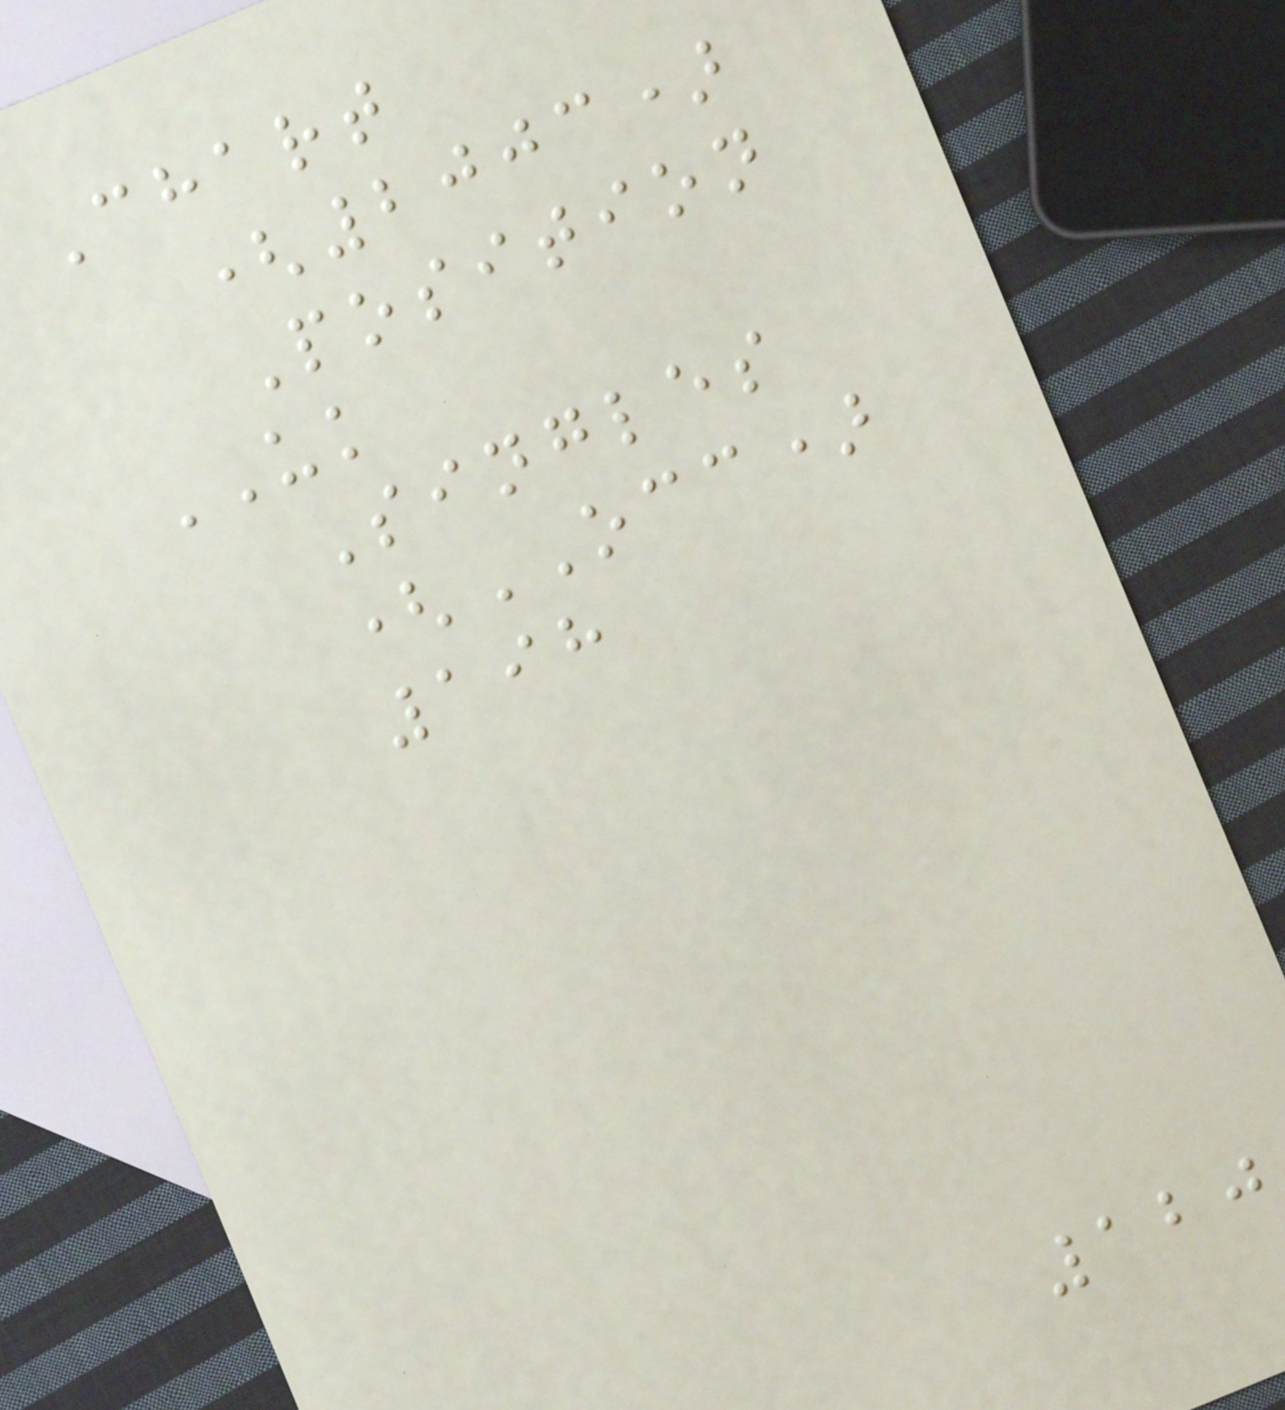Chart
(2003)
Position
UK
Singles
(OCC)
198
120
